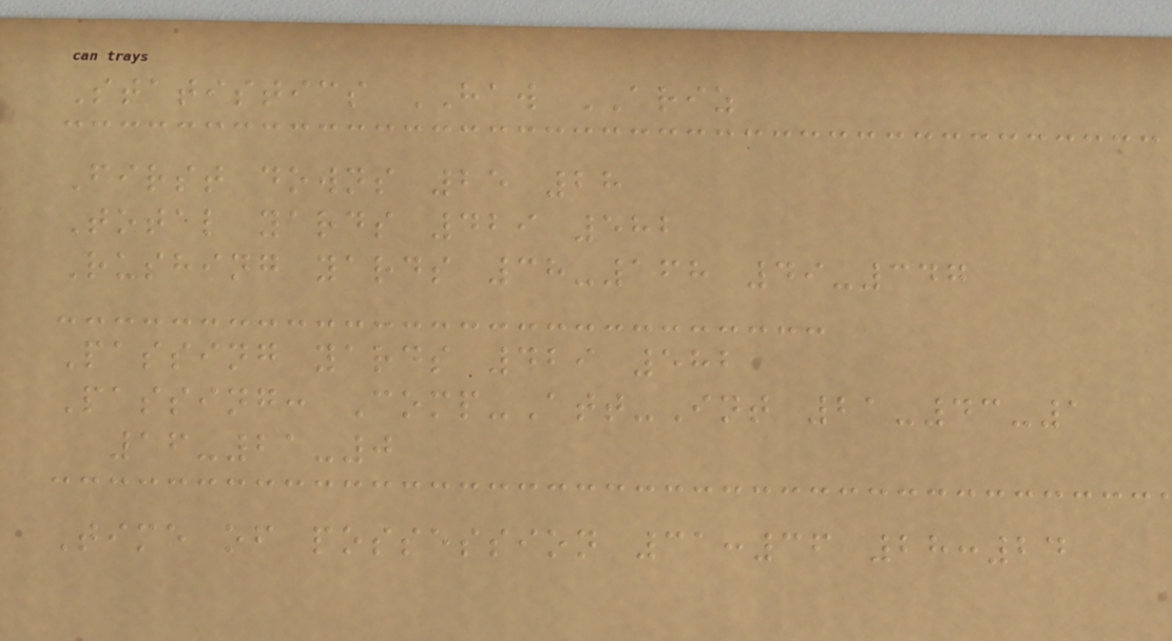Statistics HAW ARIZ
First downs 25 28
Total yards 429 582
Rushing yards 38-168 49-347
Passing yards 429 582
Passing: Comp-Att-Int 21-43-1
16-21-0
Time of possession 31:36 28:24
